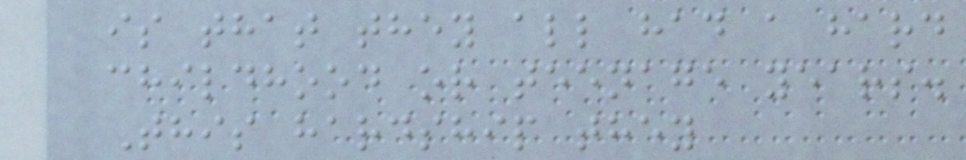is that they all had a hard
childhood or teenage years.
This hardship they
